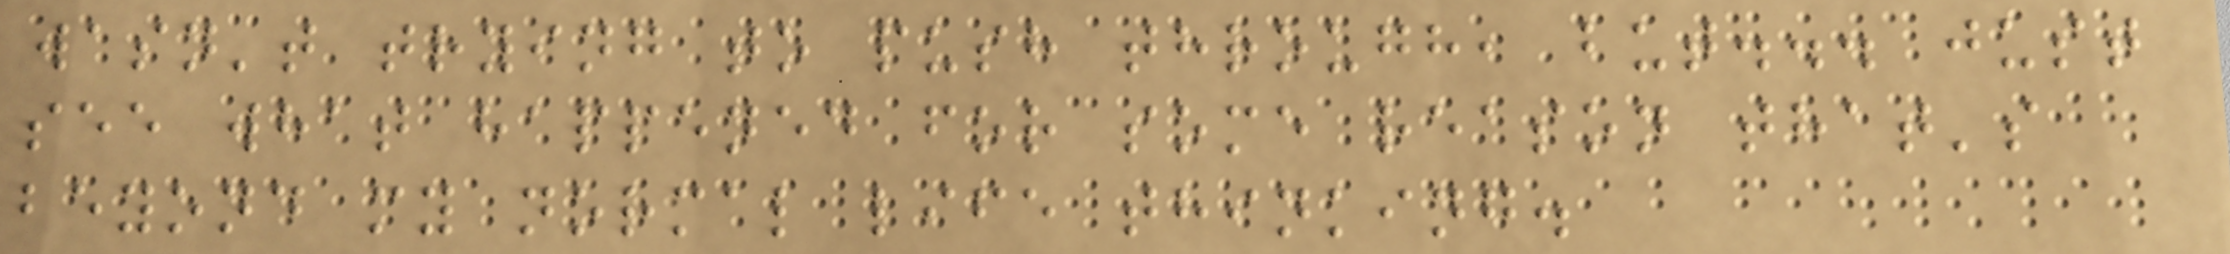wasn't trying to push through, but... just
see what happened for some reason that's
beyond my normal life thinking.
